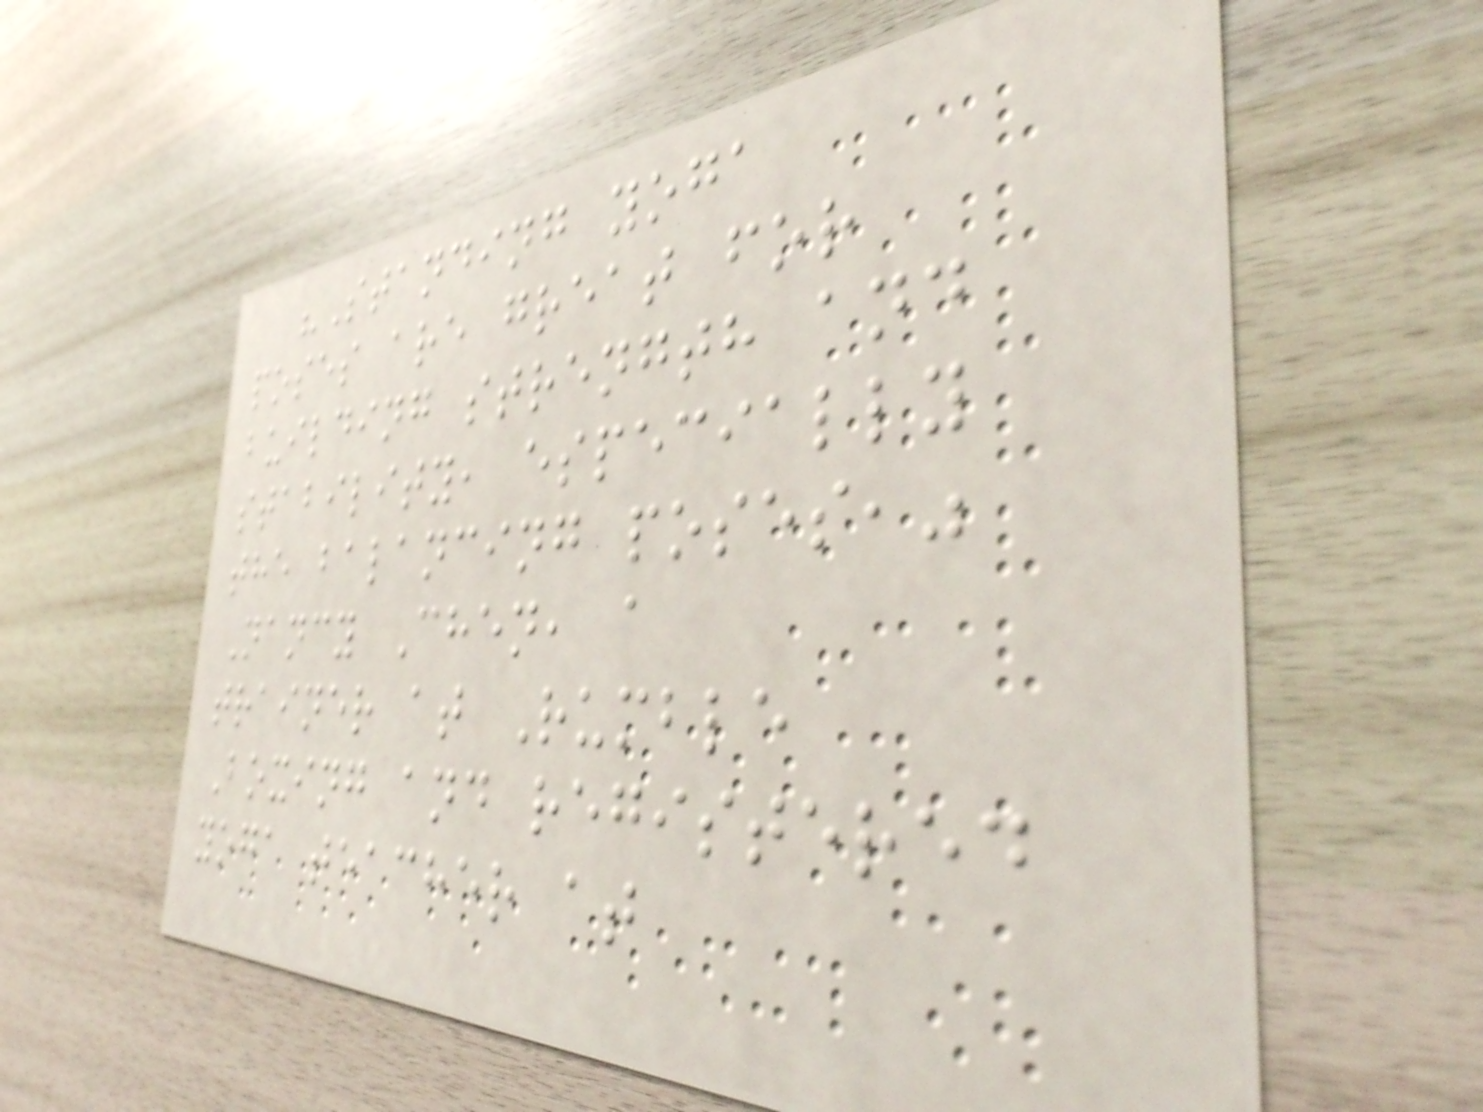"Standing yoga
poses are great for
building strength and
stability, especially
the balancing poses,"
Nancy Chen, a
trainer at Rumble
Boxing and registered
yoga teacher at
